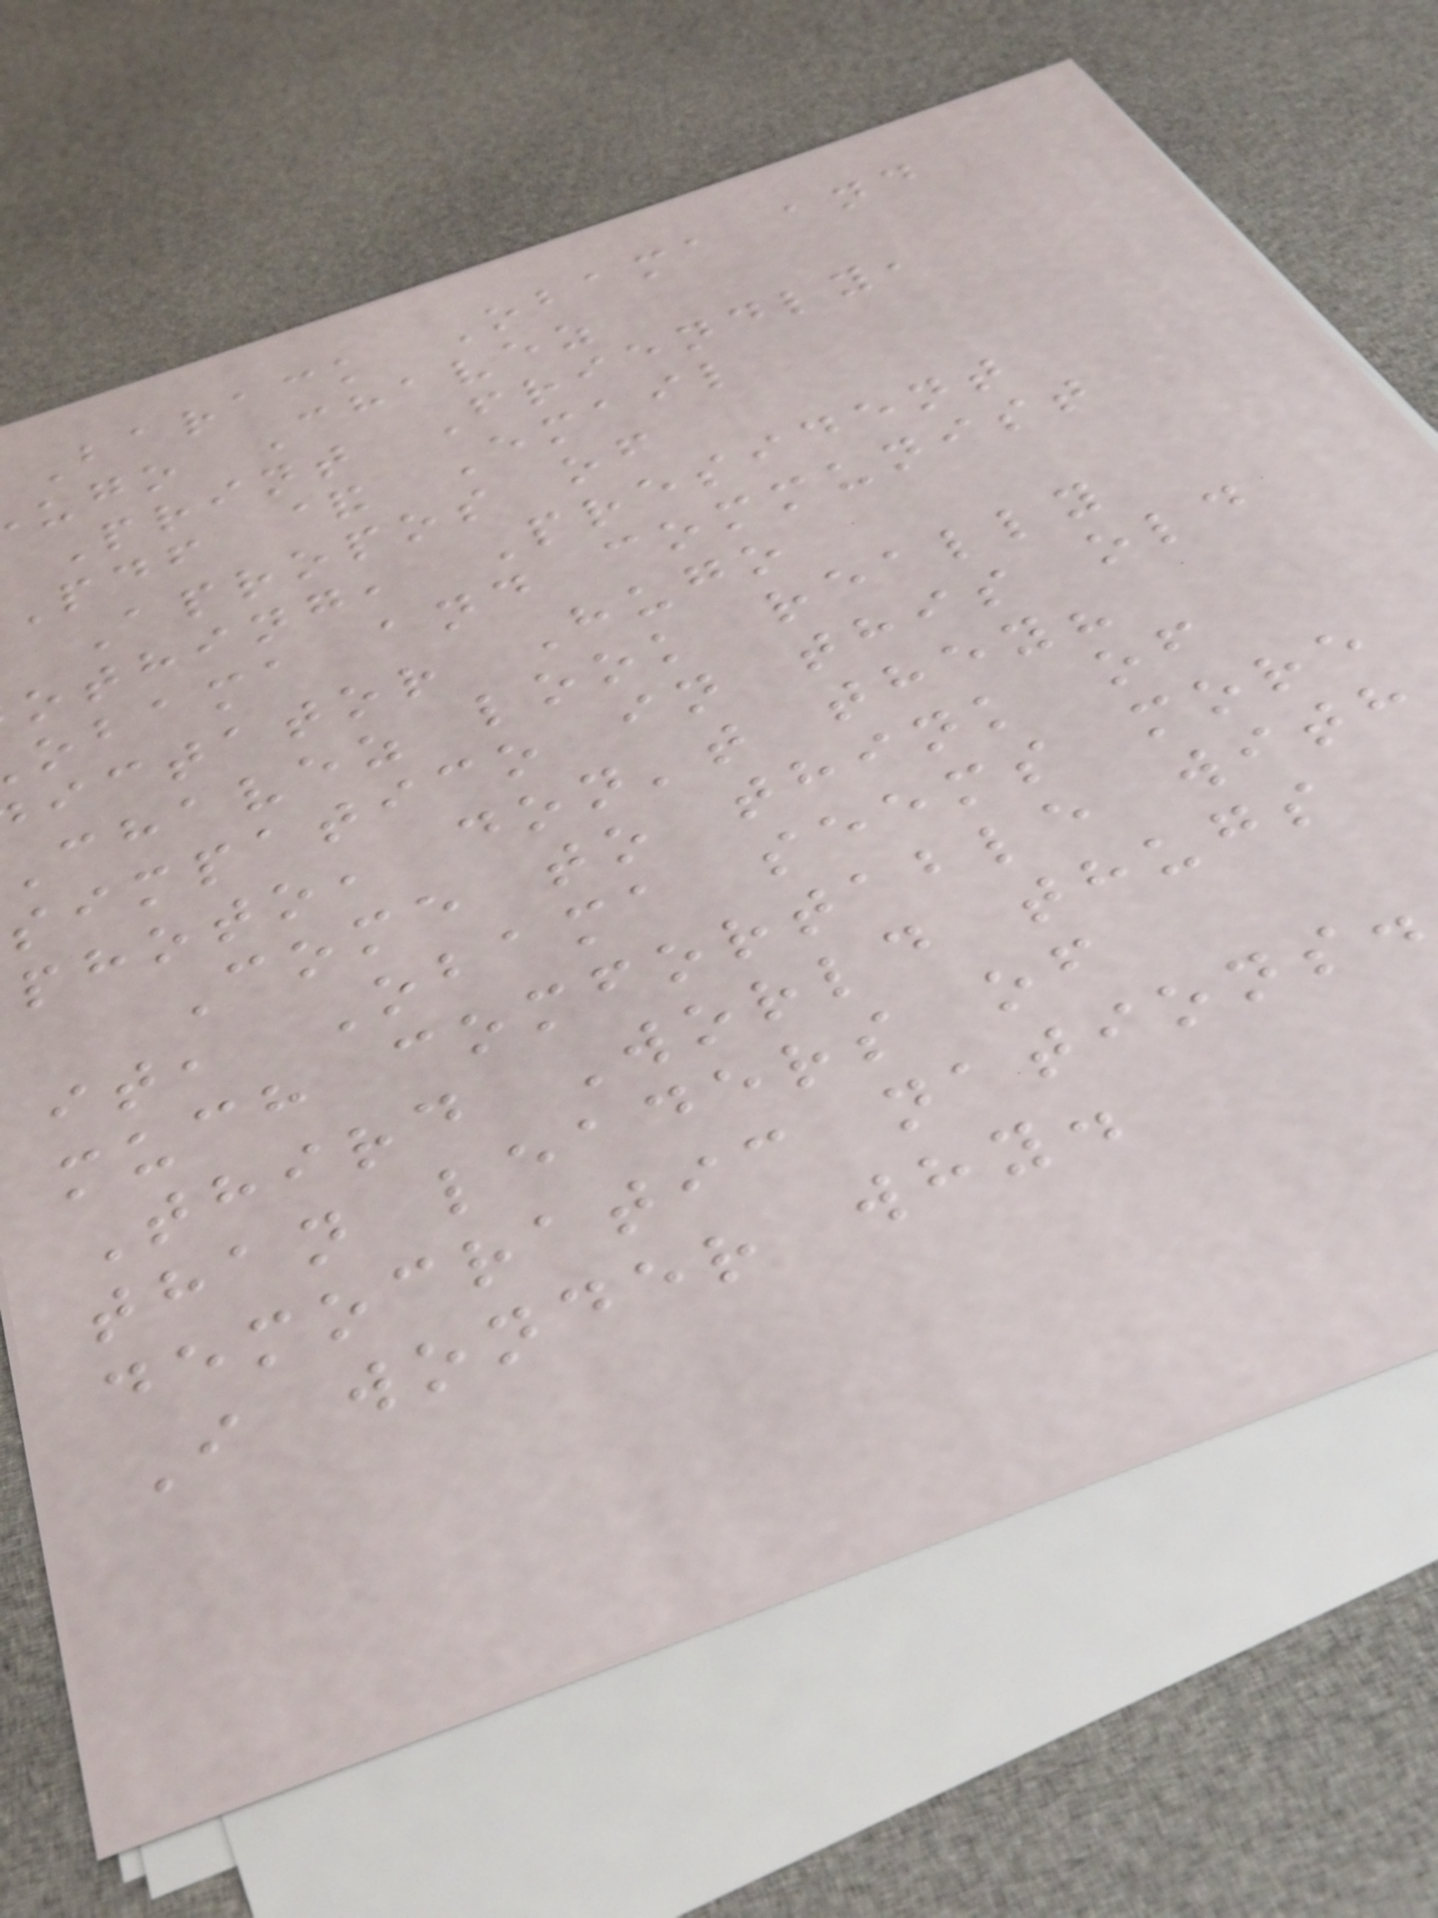Barack Obama and
ugo Chavez
Print Friendly,
pdf & Email
Apropos of
othing, President
obama and communist
ictator Hugo
chavez look really
simpatico in this old
photo, don't they?
Come to think of
it, Obama seems more
much comfortable with
Third World thugs
than leaders of
democratic nations.
I wonder why.
